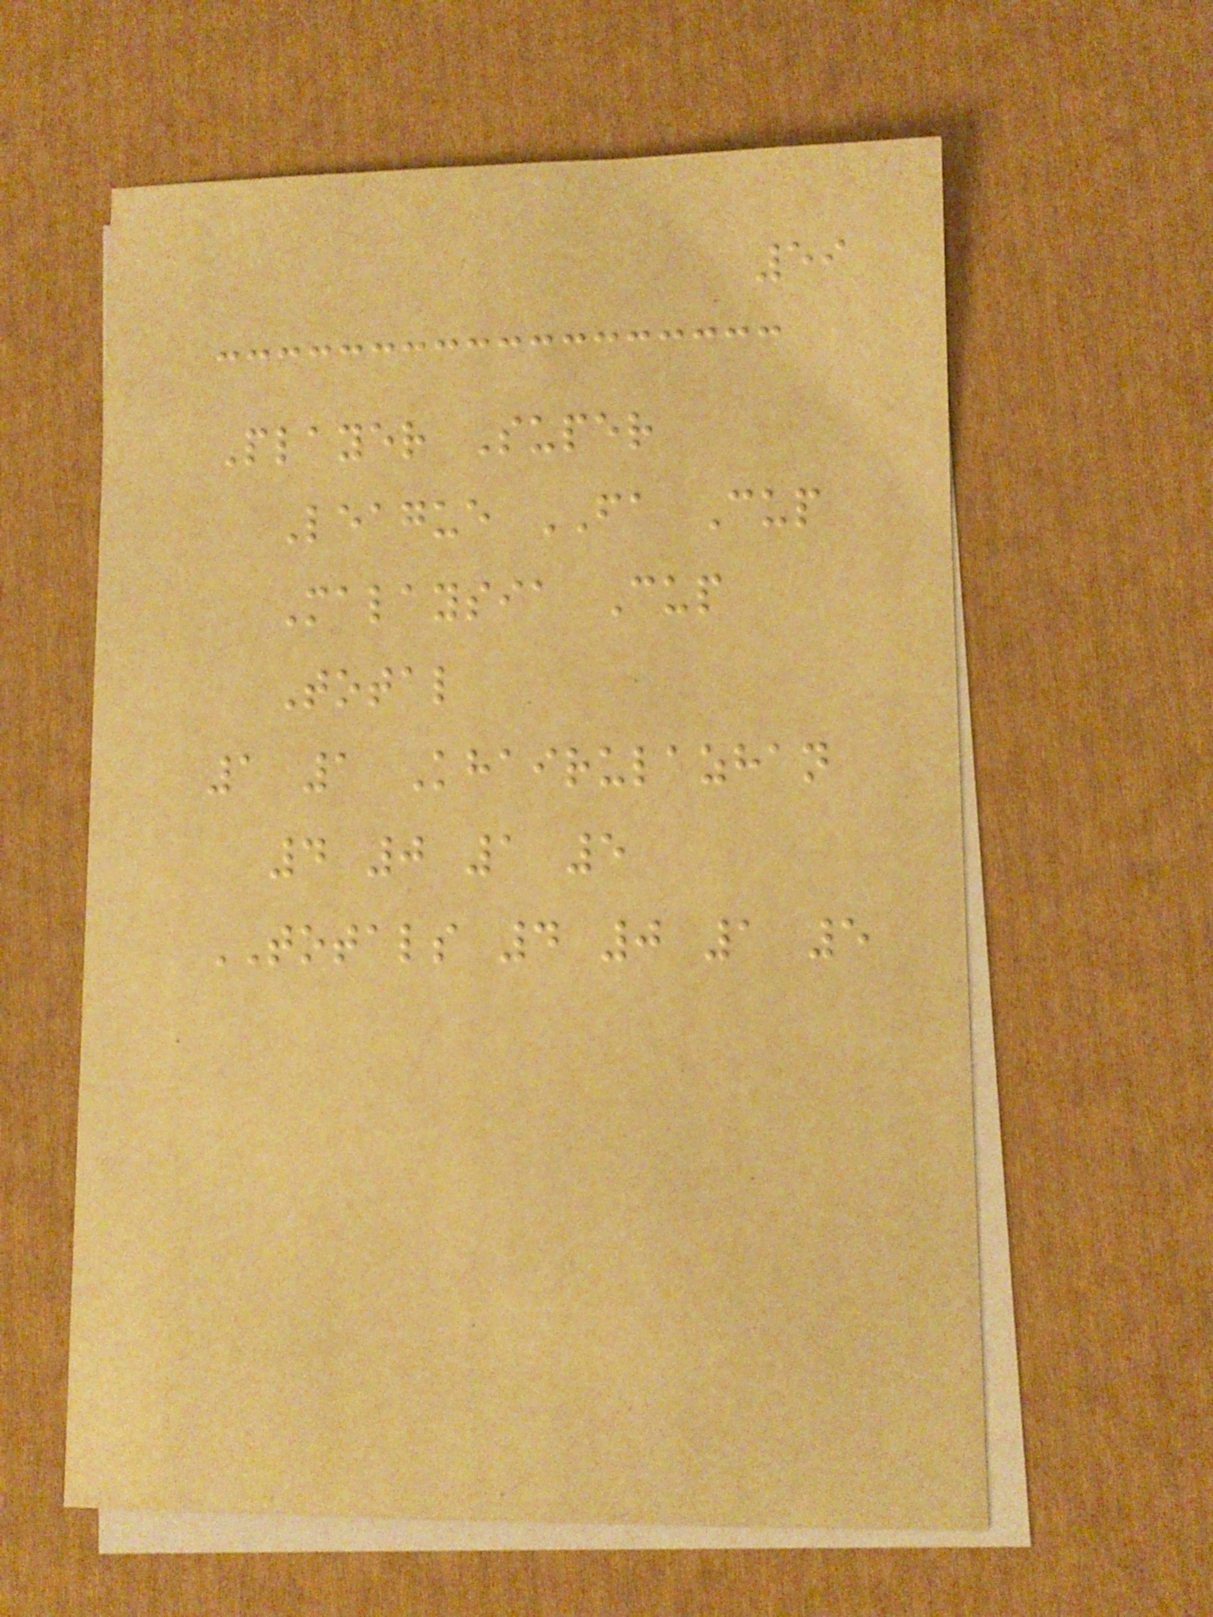59
Player Super
League FA Cup
Malaysia Cup
Total
1 1 Khairulazhan
4 0 1 5
TOTALS 4 0 1 5
